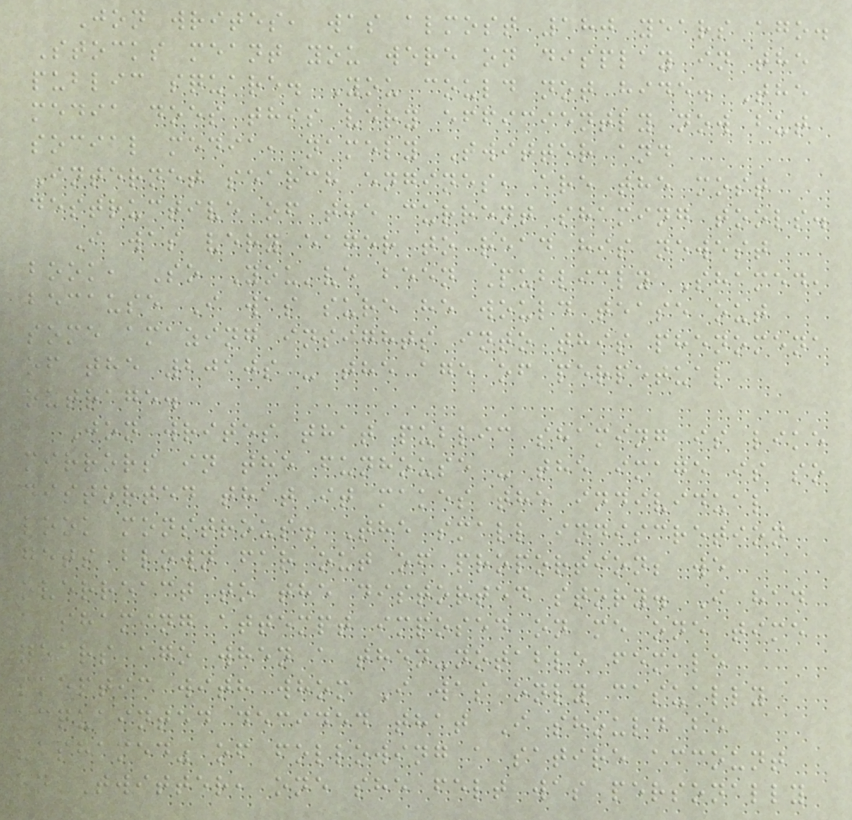Jon writes, was almost 180 years ago.
Stocks meant you were on display in the
public square. You could not hide. The
media does this very efficiently now but
social media, namely Twitter and
Internet search engines, are the most
destructive of the current shaming tools.
I was very eager to read his newest
book, So You've been Publicly Shamed,
because I was sure he would tease out
some amazing insights into this phenomena
of the 2010s - the age of perpetual
outrage.
Jon writes that public shaming is like
mirrors in the funhouse - the image is so
distorted that it makes the individual
look monstrous. The small indiscretion
gets blown far out of proportion; we
overreact to the distorted story. I had
a shaming attempt imposed on me one time
years ago when a then-notable female
skeptic with whom I was only casually
acquainted decided that I should be
"ashamed" of following a satire account
on Twitter, one she felt was personally
